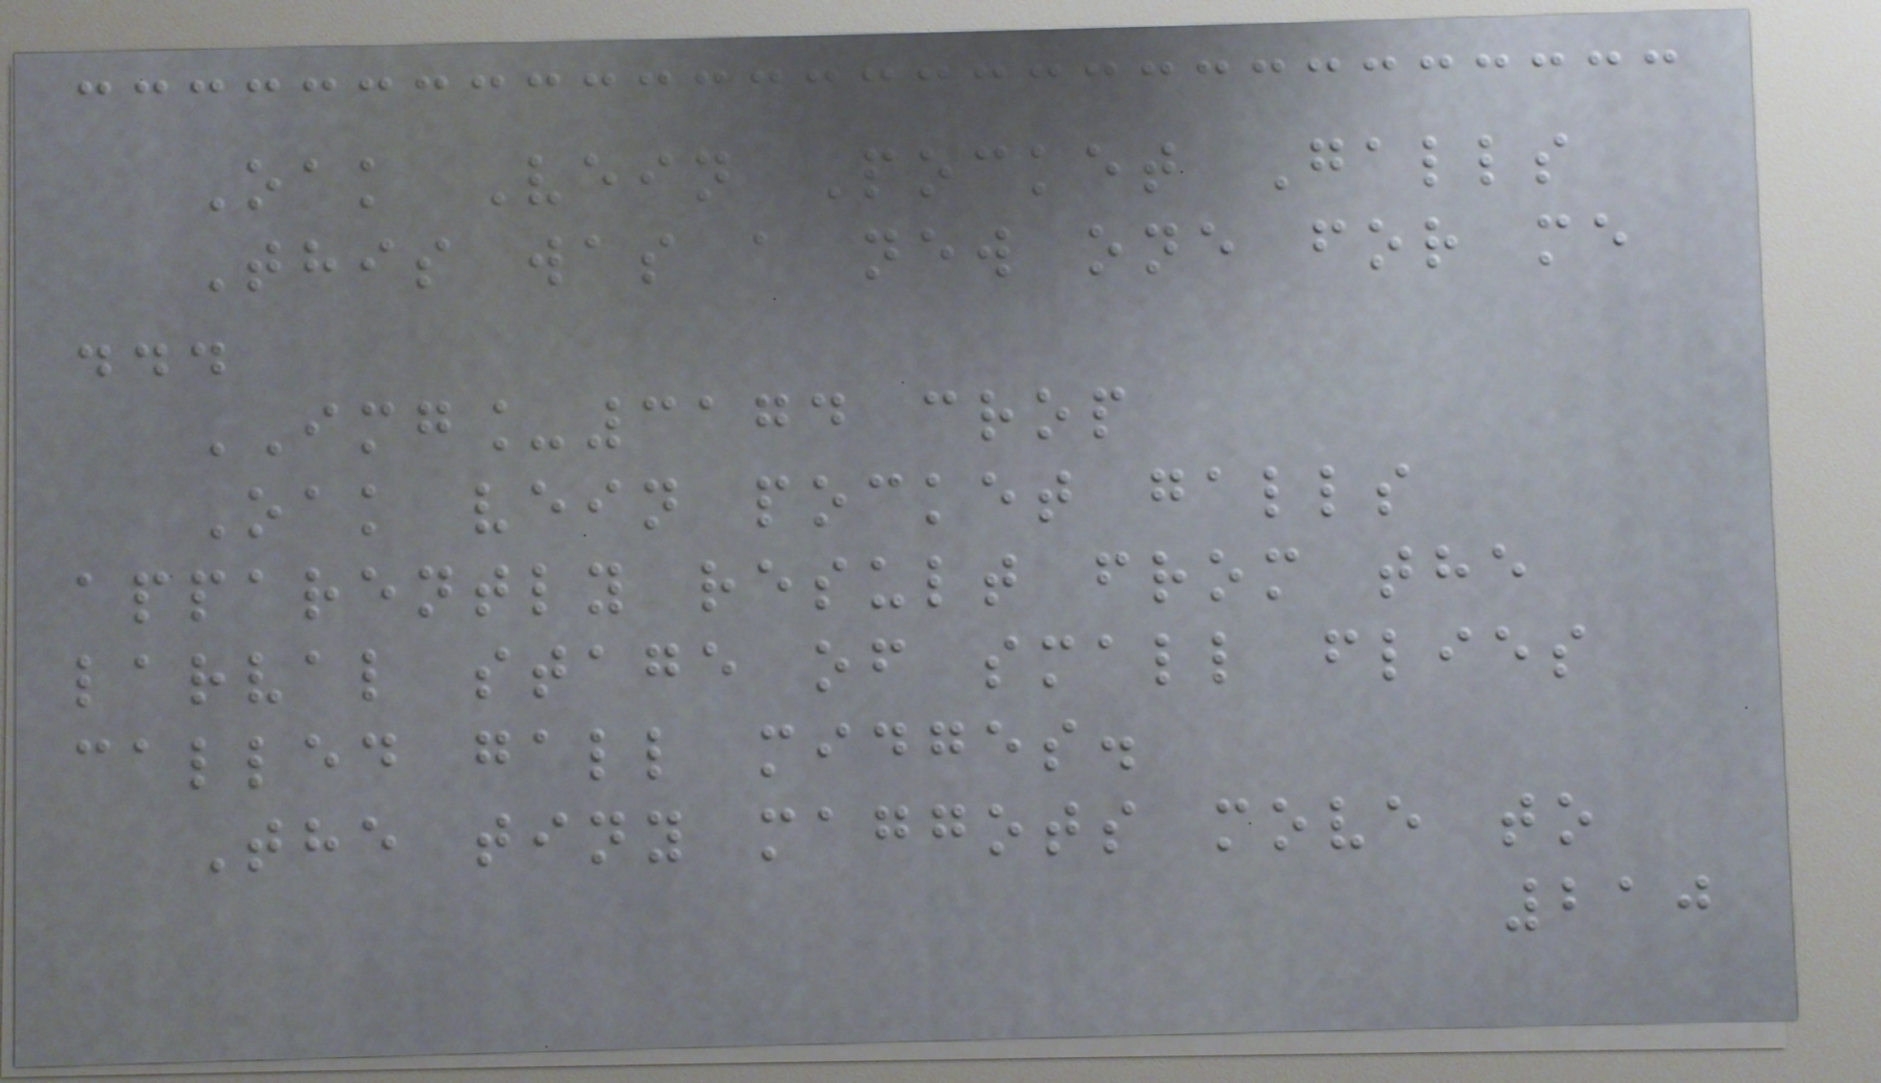Oak Vein Pocket Galls
This was a new one for me
...
IMG_3174 crop
Oak vein pocket galls
apparently result from the
larval stage of small flies
called gall midges.
The tiny maggots move to
210
